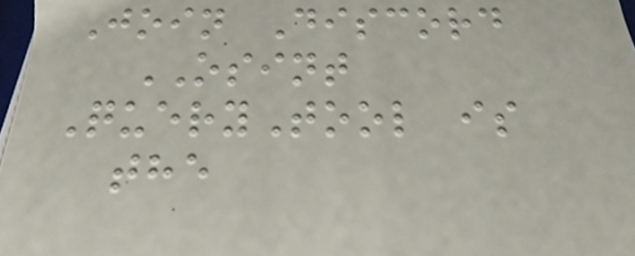Join Discord
OSINT
QueryTool is
the
